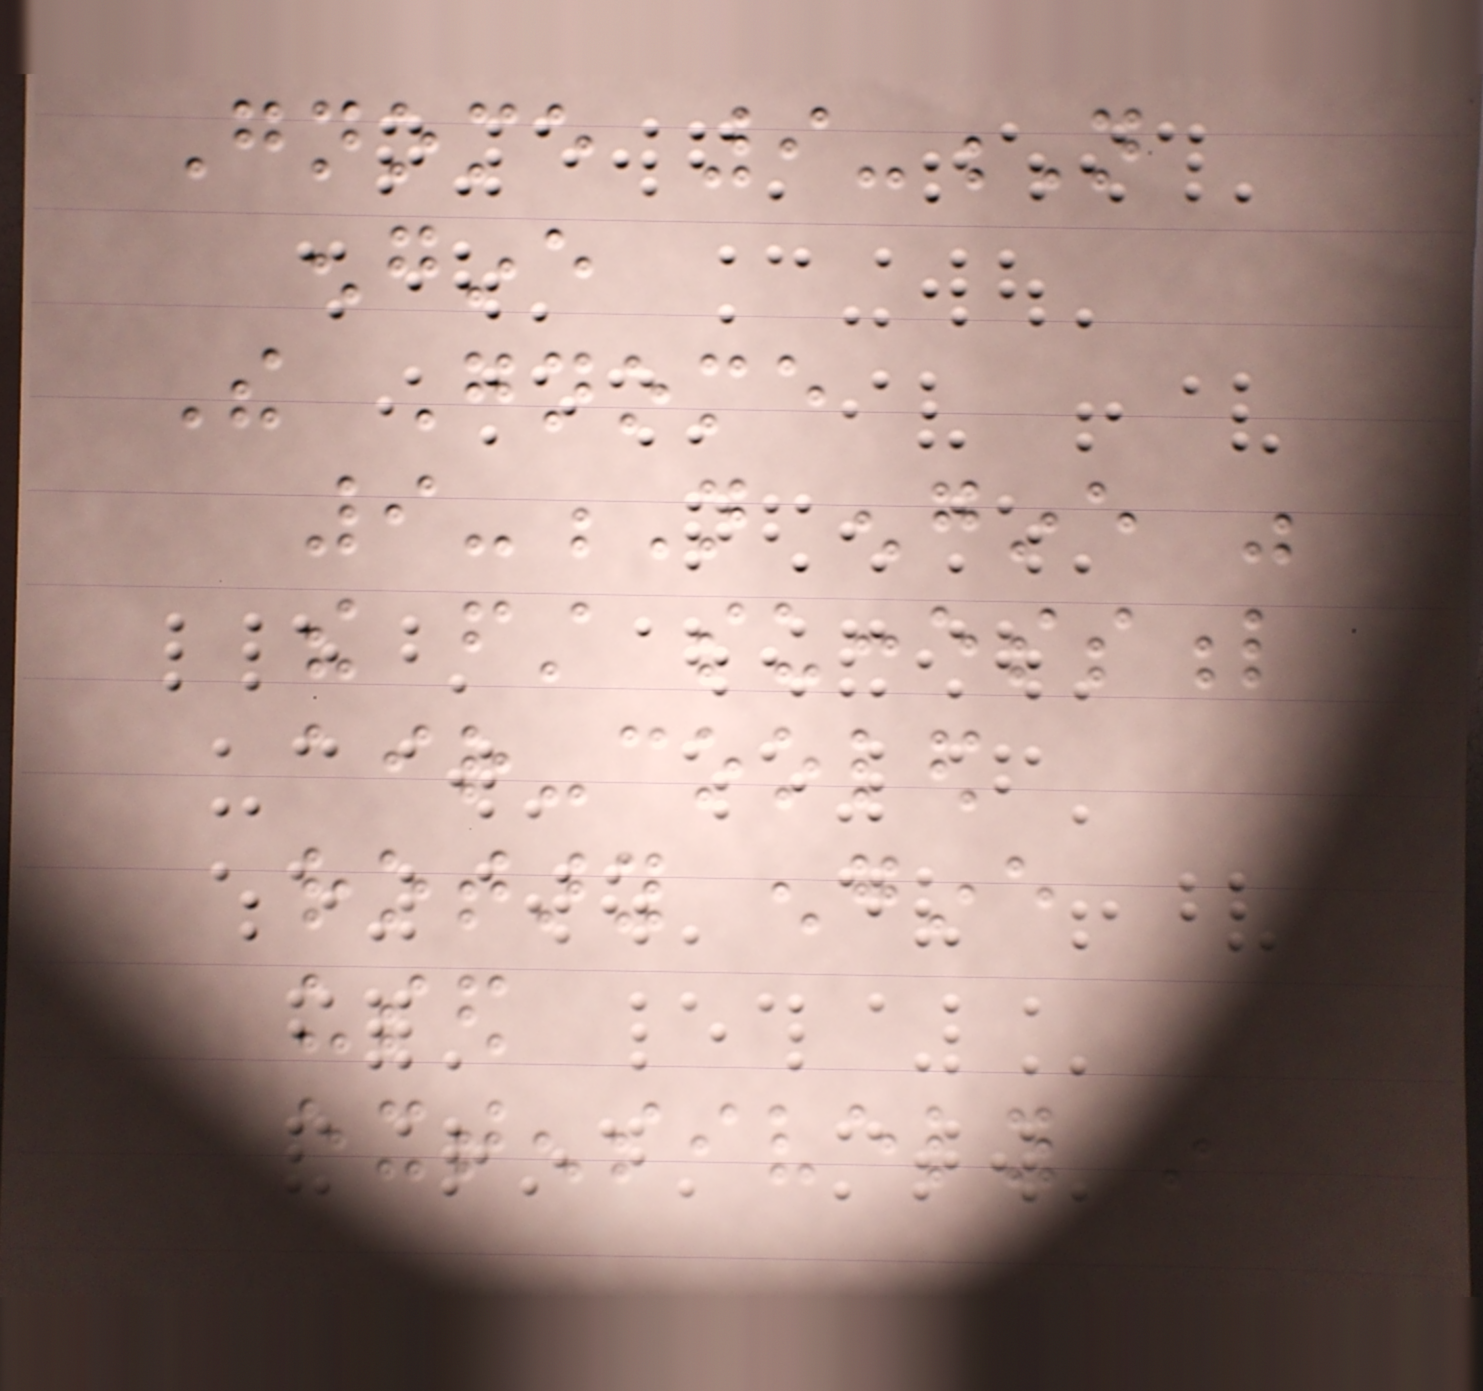Gnome 9-N
engine
The Gnome
9-N engine was
the first successful
air-cooled
rotary engine
used
extensively in
